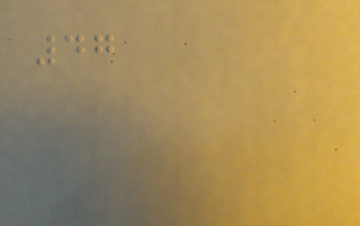47
